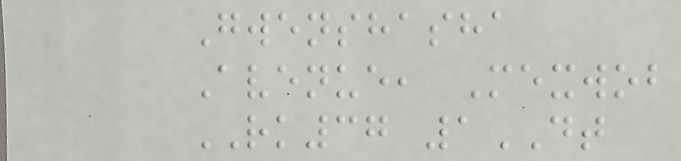Gwenshasha
Avenue, Mexwob
RK37 1DT
